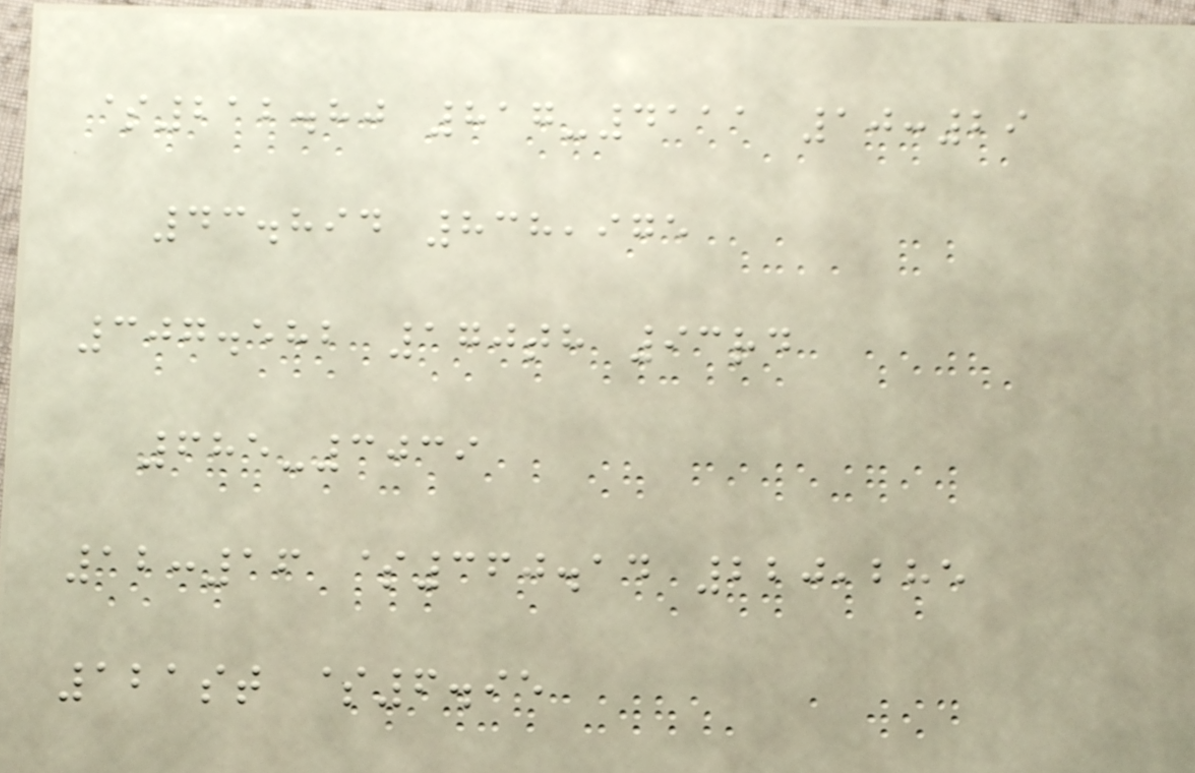$212.80 817-4111 10:29
43.894 838,975
307.582 170th 93rd
685-3039
12:16 $360.14 220,285
121st $6.95
